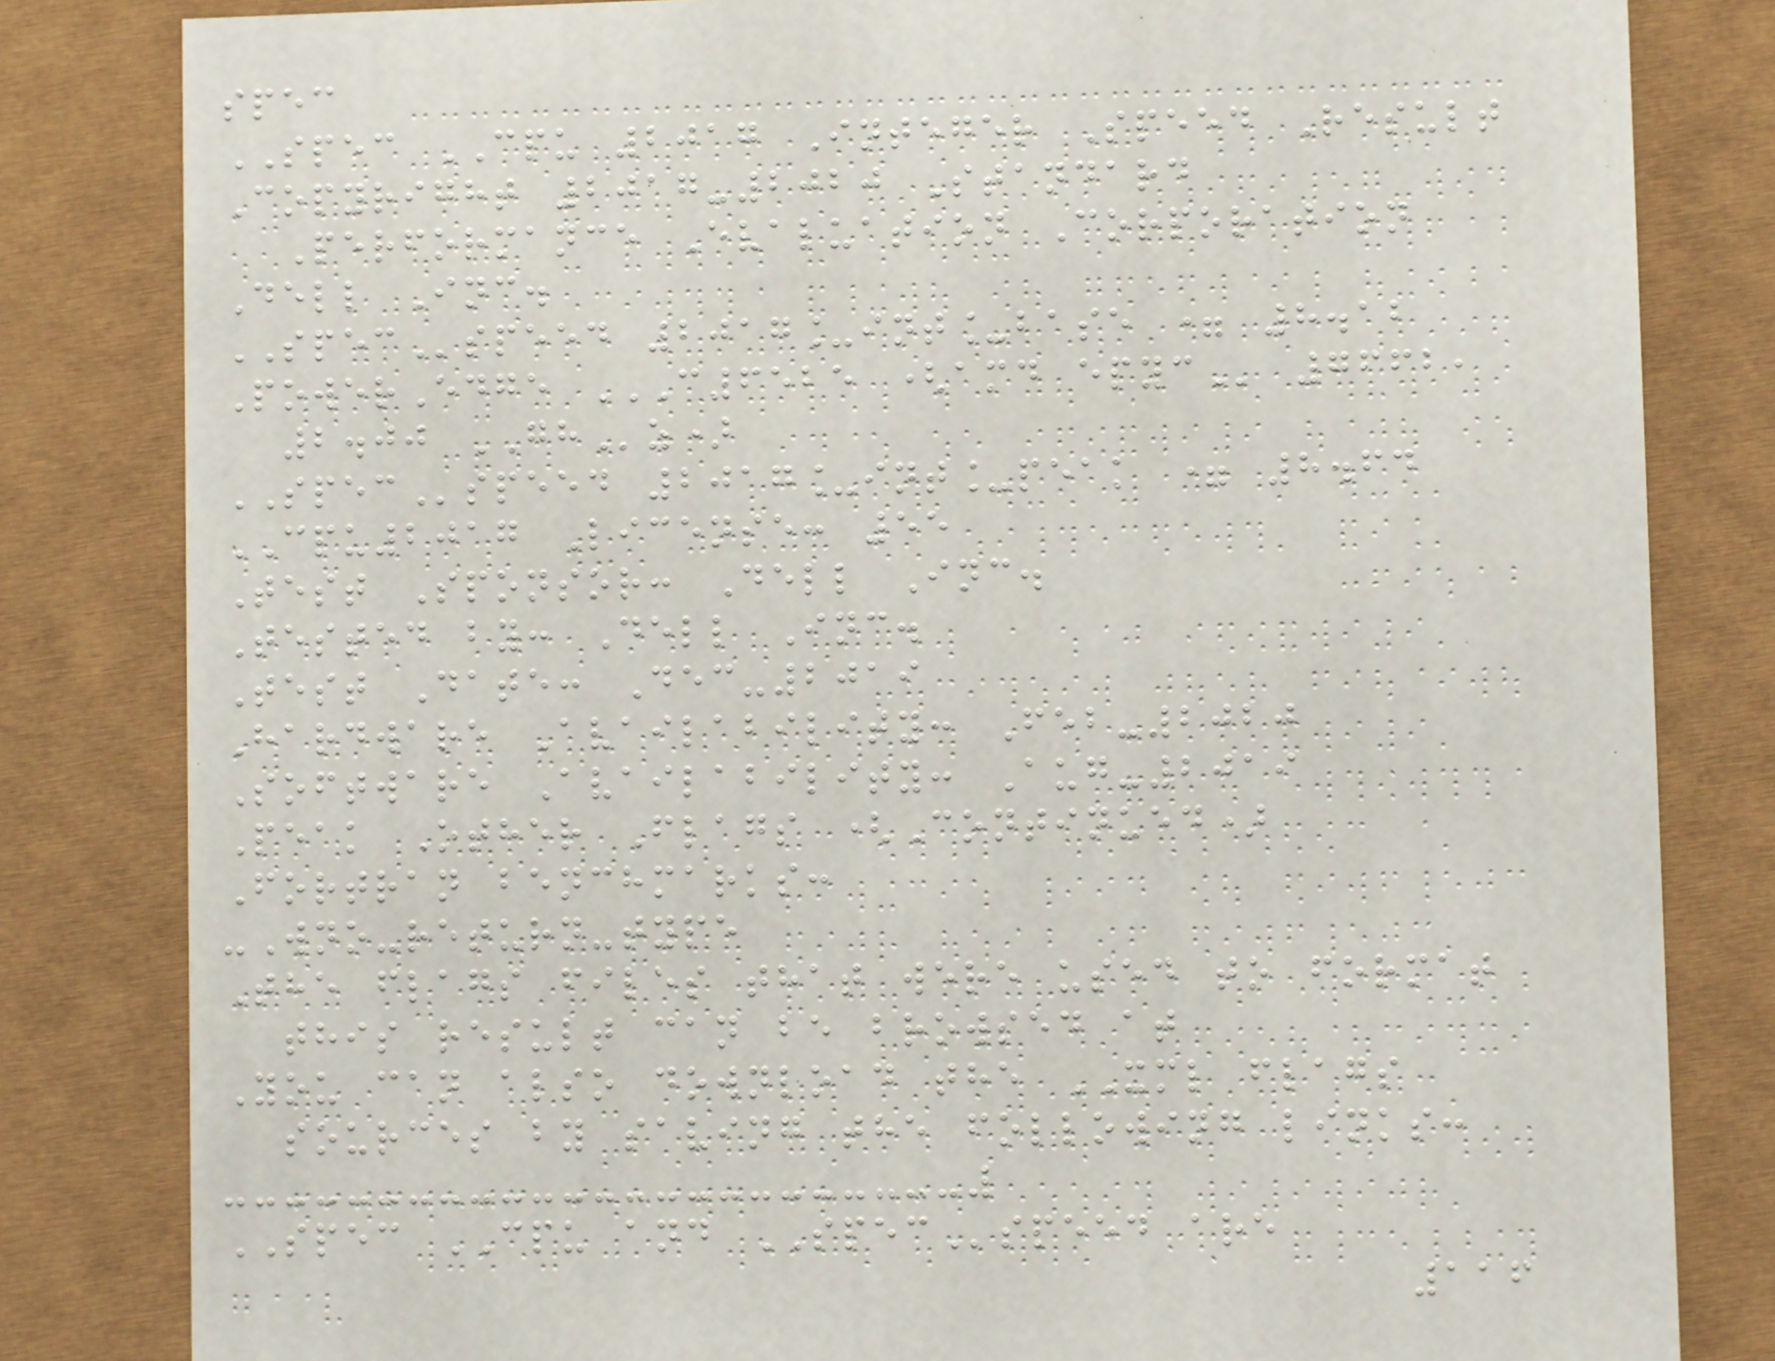spec
SPEC CPU 2017 Integer Speed Result
Copyright 2017-2020 Standard
Performance Evaluation Corporation
Dell Inc.
SPECspeed 2017_int_base = 8.12
PowerEdge C6525 (AMD EPYC 7662,
2.00 GHz)
SPECspeed 2017_int_peak = 8.64
CPU2017 License: 55
Test Sponsor: Dell Inc.
Tested by: Dell Inc.
Test Date: Dec-2019
Hardware Availability: Feb-2020
Software Availability: Aug-2019
Peak Other Flags (Continued)
Fortran benchmarks:
-Wno-return-type
The flags files that were used to format
this result can be browsed at
You can also download the XML flags
sources by saving the following links:
SPEC CPU and SPECspeed are
116
